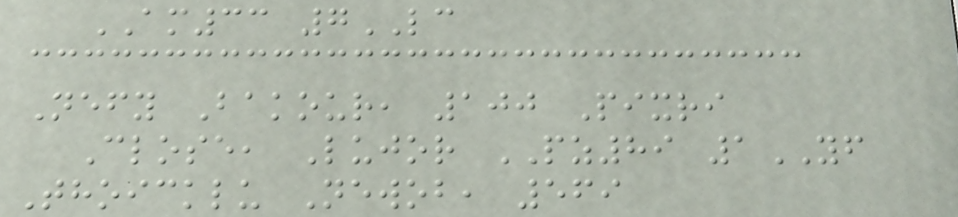AM33 7LC
Nefy Bakour, 100 Pixri
Close, Lujor PZ89 1YF
Thoicklu Newob, 569
